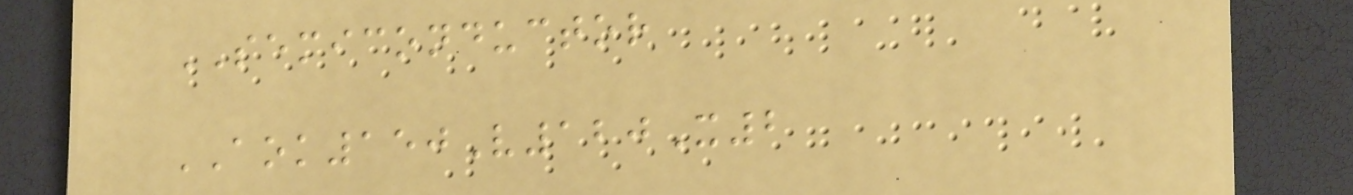SEMICONDUCTOR
AOK150V120X2
